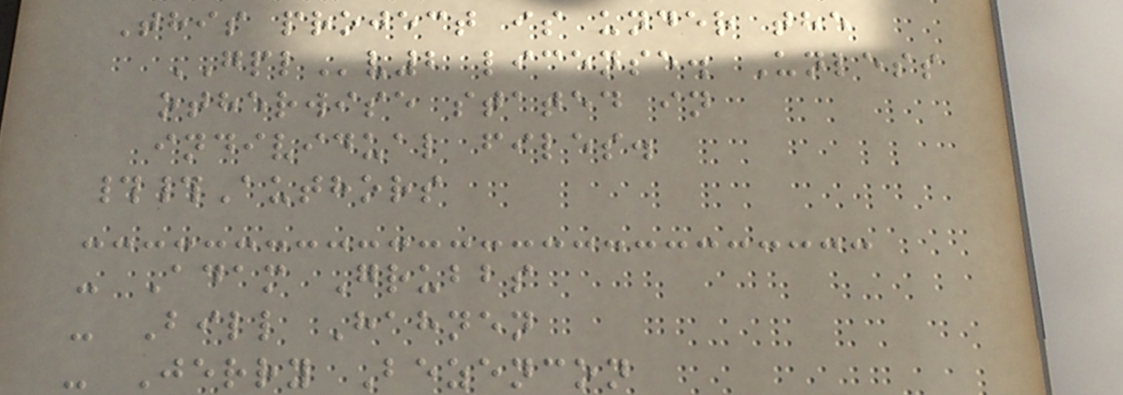This project is under the
GPLv2 license. Unless
otherwise stated in
individual files.
##Authors
- Adam Grubbs
- Bill Hahnen
- Jerry Bezencon
